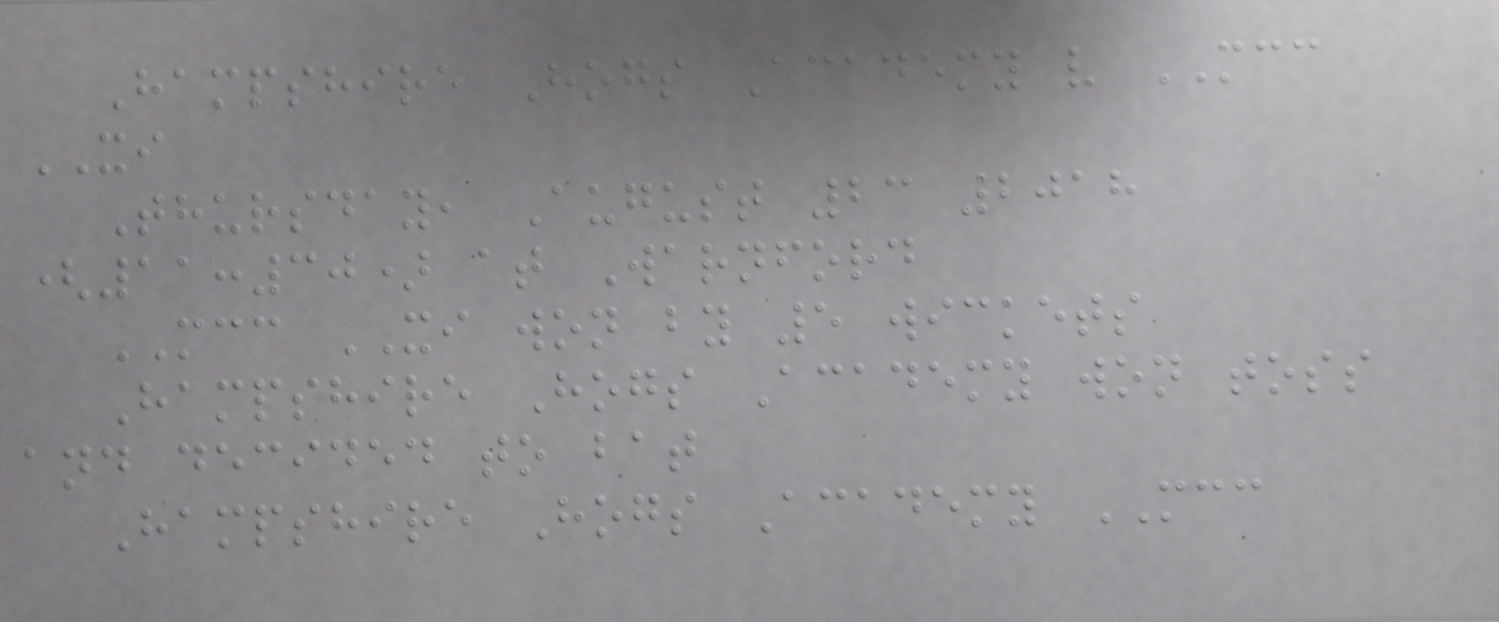Hampshire Hogs Academy v MCC
XI
Thursday, August 23 2018
(11:30) at Warnford
MCC XI won by 5 wickets
Hampshire Hogs Academy won toss
and decided to bat
Hampshire Hogs Academy MCC
